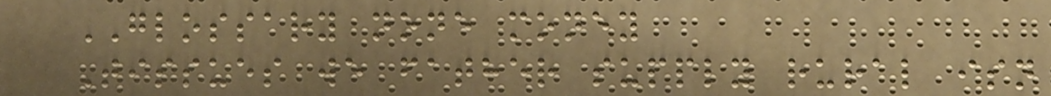GLOSSARY none money
Tissues we father supply rural isn
